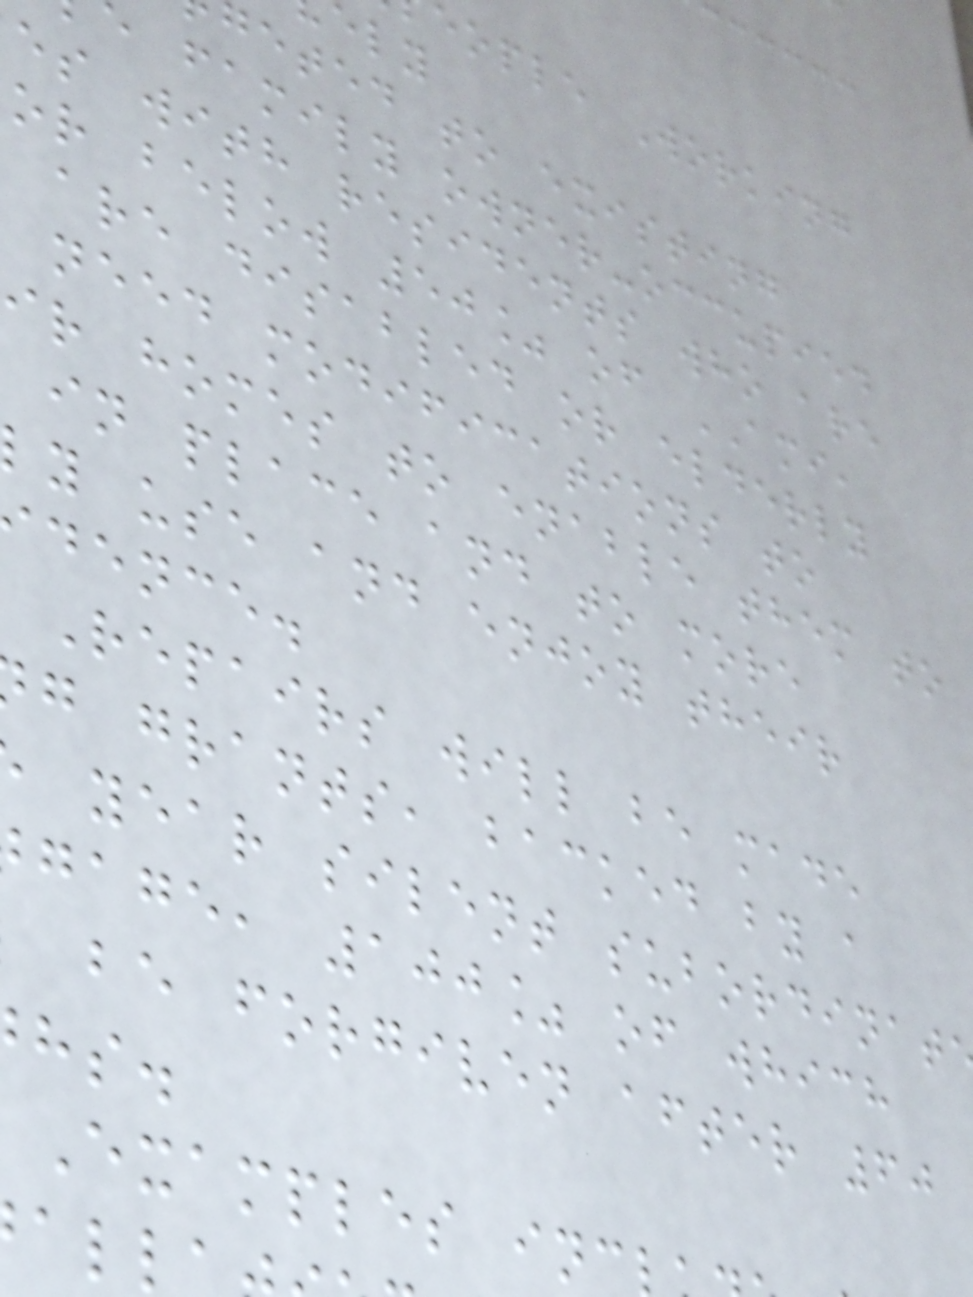eople Working
geted to existing
family owner-occupied
es with residents who are
or below 50% of AMI,
are disabled or elderly
need modifications to
ir homes to enable them to
in place and to more
y use and enjoy their
dence.
Repairs will be made
g grants, backed by a
year silent subordinat
gage, 100% of which
be forgiven after 60
Examples inc
